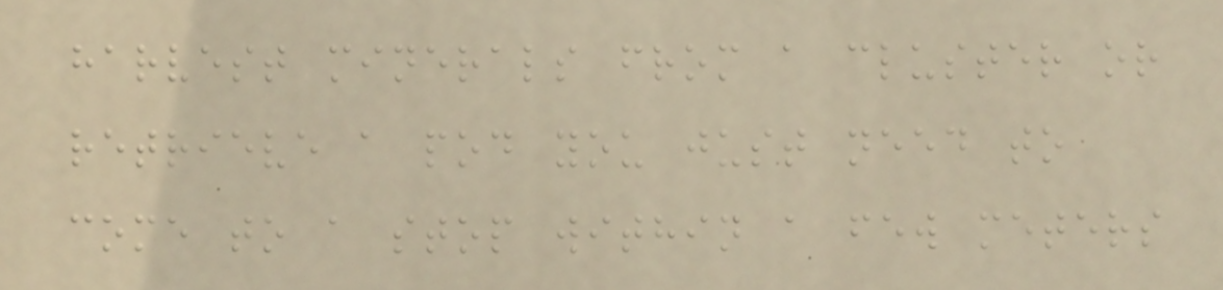harvest minerals from a cluster or
retrieve a pod you just need to
come to a stop within a few meters
